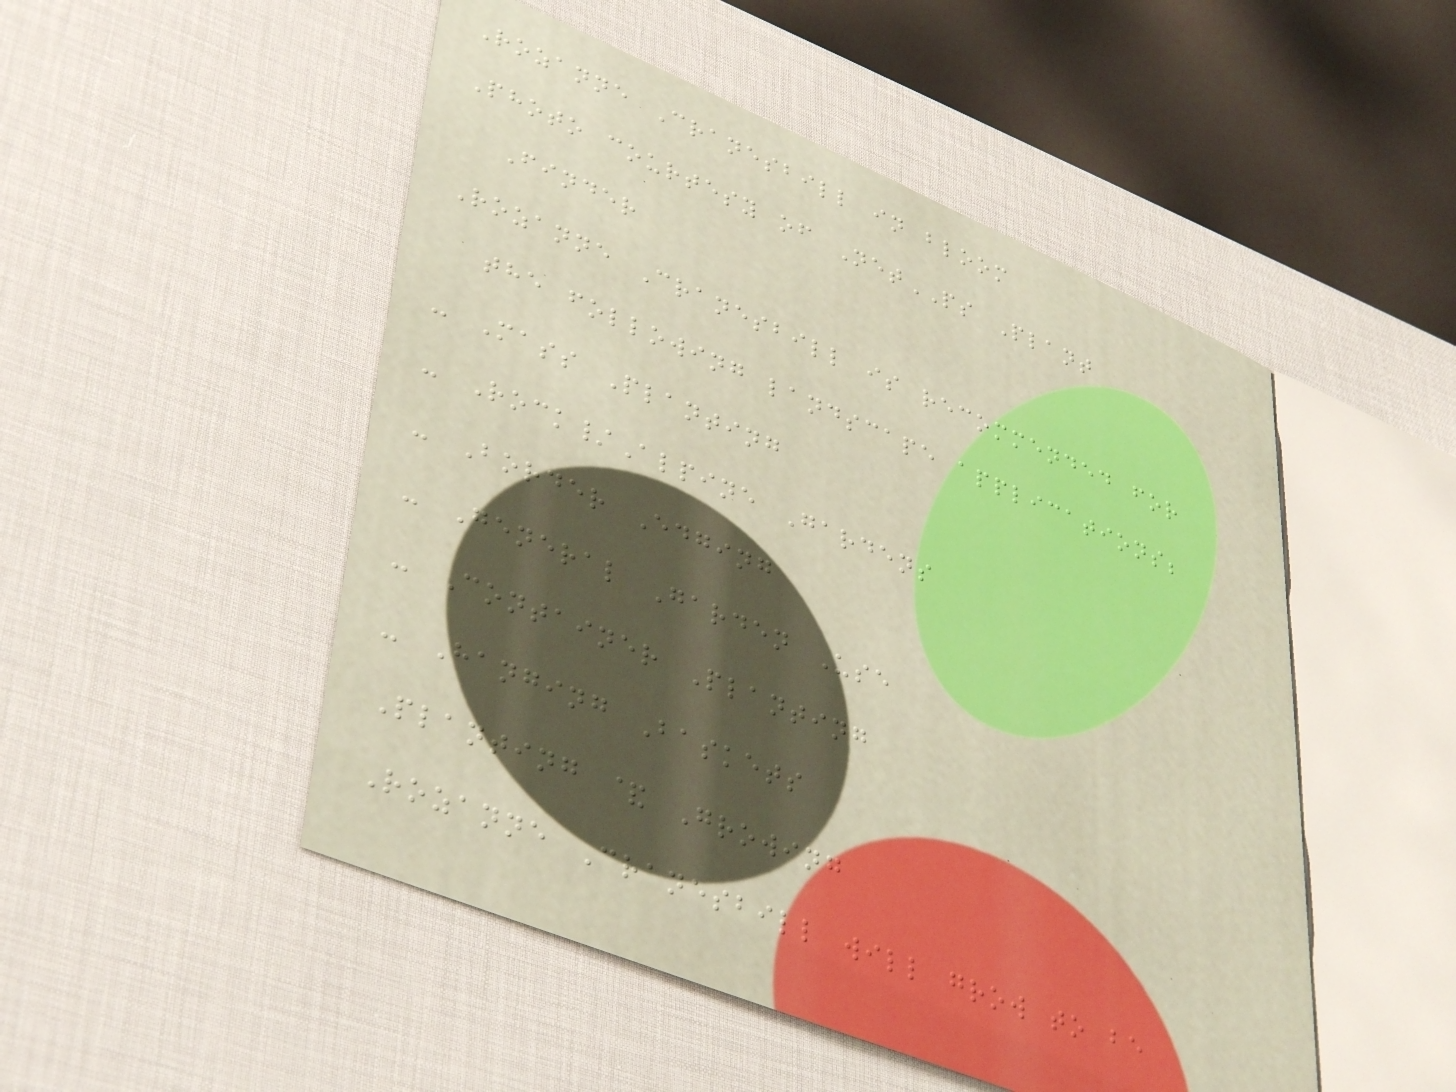Rozanne Cranesbill in bloom
Photo courtesy of NetPS Plant
Finder
Rozanne Cranesbill is recommended for
the following landscape applications;
- Mass Planting
- Rock/Alpine Gardens
- Border Edging
- General Garden Use
- Container Planting
- Hanging Baskets
Planting & Growing
Rozanne Cranesbill will grow to be
